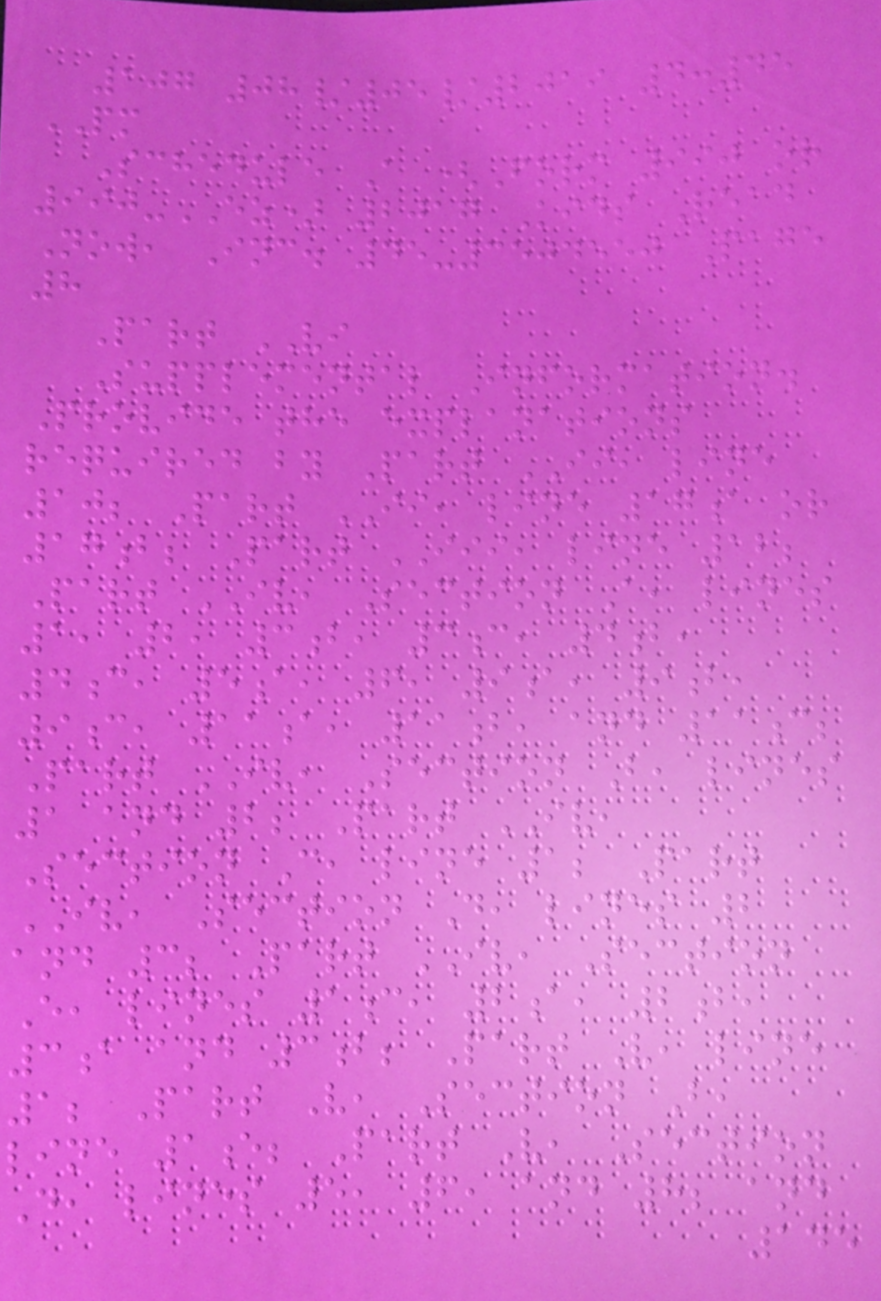107 08/05/2019 4:45
PM
Schedule A (Form 990 or
990-EZ) 2017 Kids Read
Now, Inc. 45-3504550 Page
8
Part VI
Supplemental Information.
Provide the explanations
required by Part II, line
10; Part II, line 17a or
17b; Part III, line 12;
Part IV, Section A, lines
1, 2, 3b, 3c, 4b,
4c, 5a, 6, 9a, 9b,
9c, 11a, 11b, and 11c;
Part IV, Section B, lines
1 and 2; Part IV,
Section C, line 1; Part
IV, Section D, lines 2
and 3; Part IV, Section
E, lines 1c, 2a, 2b,
3a and 3b; Part V, line
1; Part V, Section B,
line 1e; Part V, Section
D, lines 5, 6, and 8; and
145
